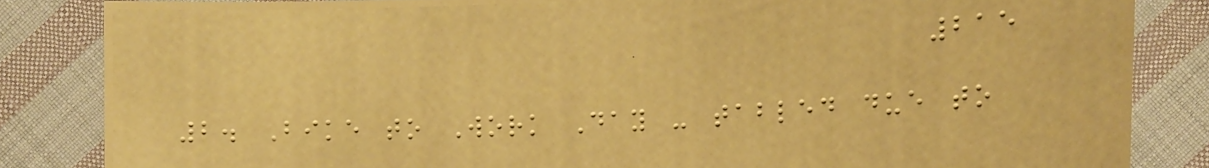215
2. Bike to Work Day - tabled due to
